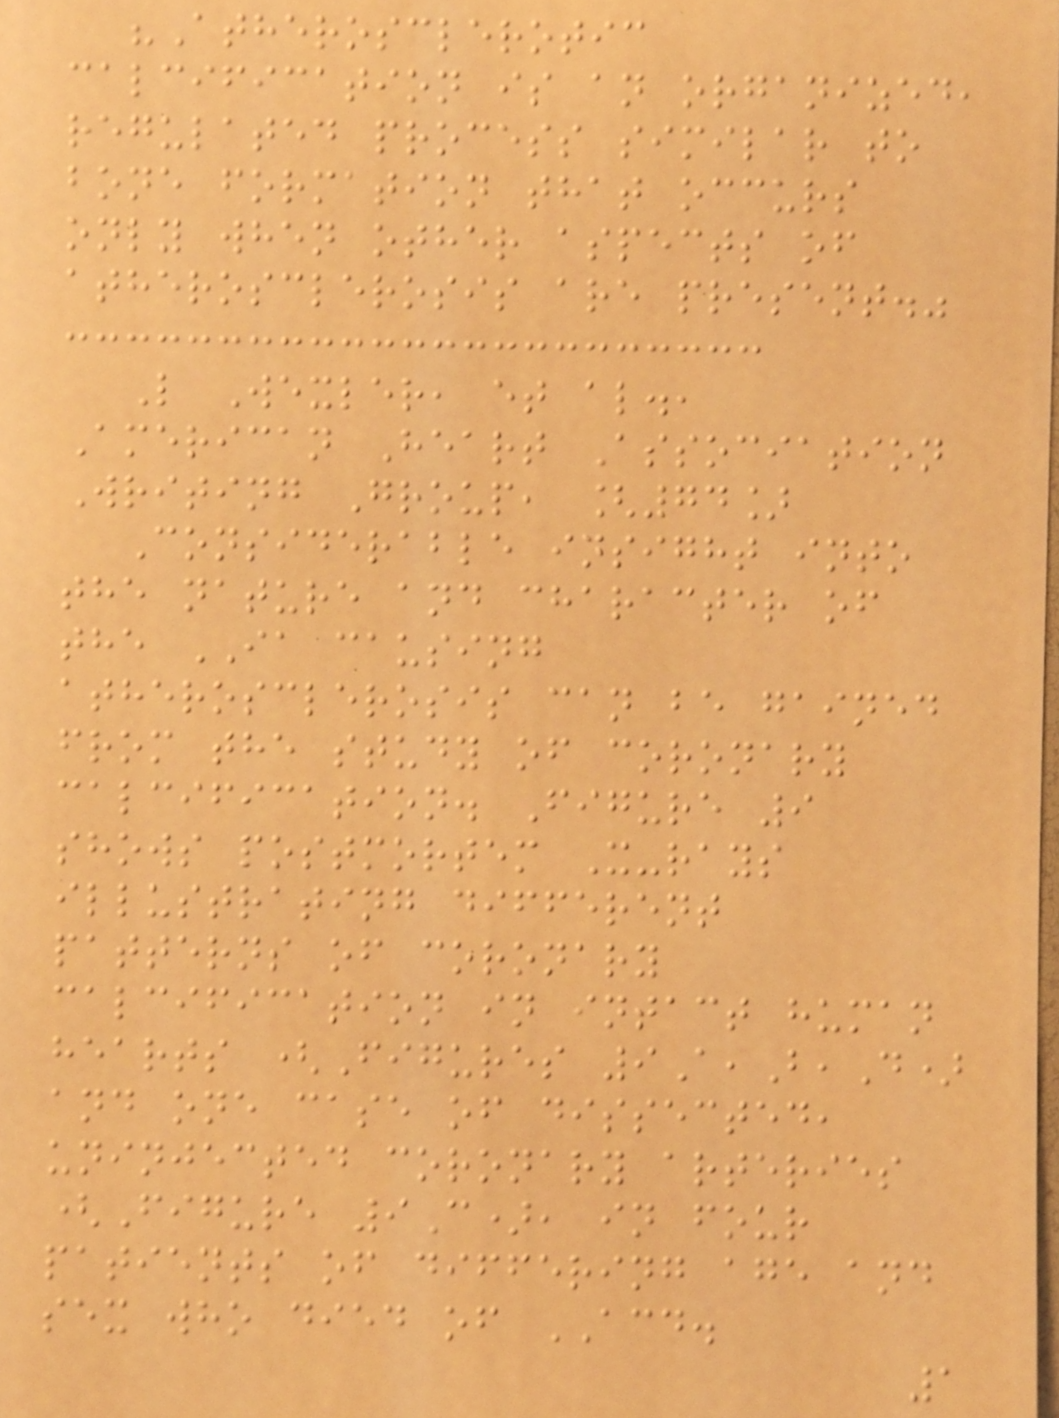"Atherosclerotic
calcification is an organized,
regulated process similar to
bone formation that occurs
only when other aspects of
atherosclerosis are present."
L Wexler, et al.,
American Heart Association
Writing Group, [74]
Considerable insight into
the nature and character of
the IA causing
atherosclerosis can be gained
from the study of coronary
calcification. Figure 9
shows postmortem X-rays
illustrating different
patterns of coronary
calcification in intact human
hearts (Figures 9A,B,D)
and one case of dissected,
uninjected coronary arteries
(Figure 9C), in four
patients of differing age and
sex who died of ACD.
1
